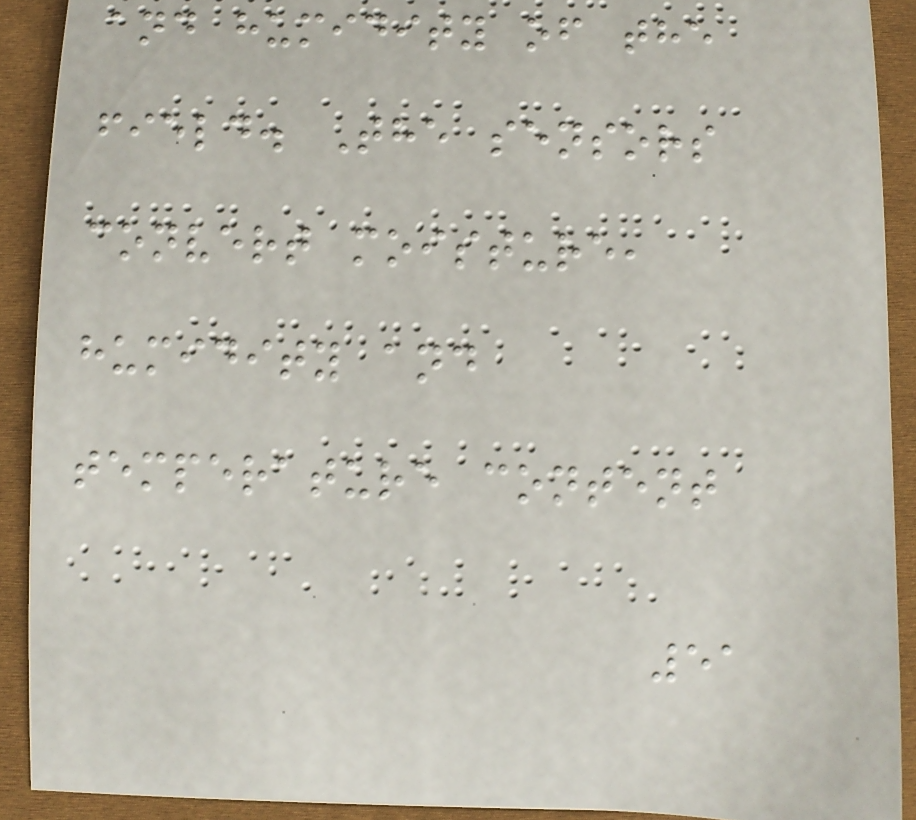and humidity of the
field. The sensors
convert moisture,
humidity and
temperature content
51
